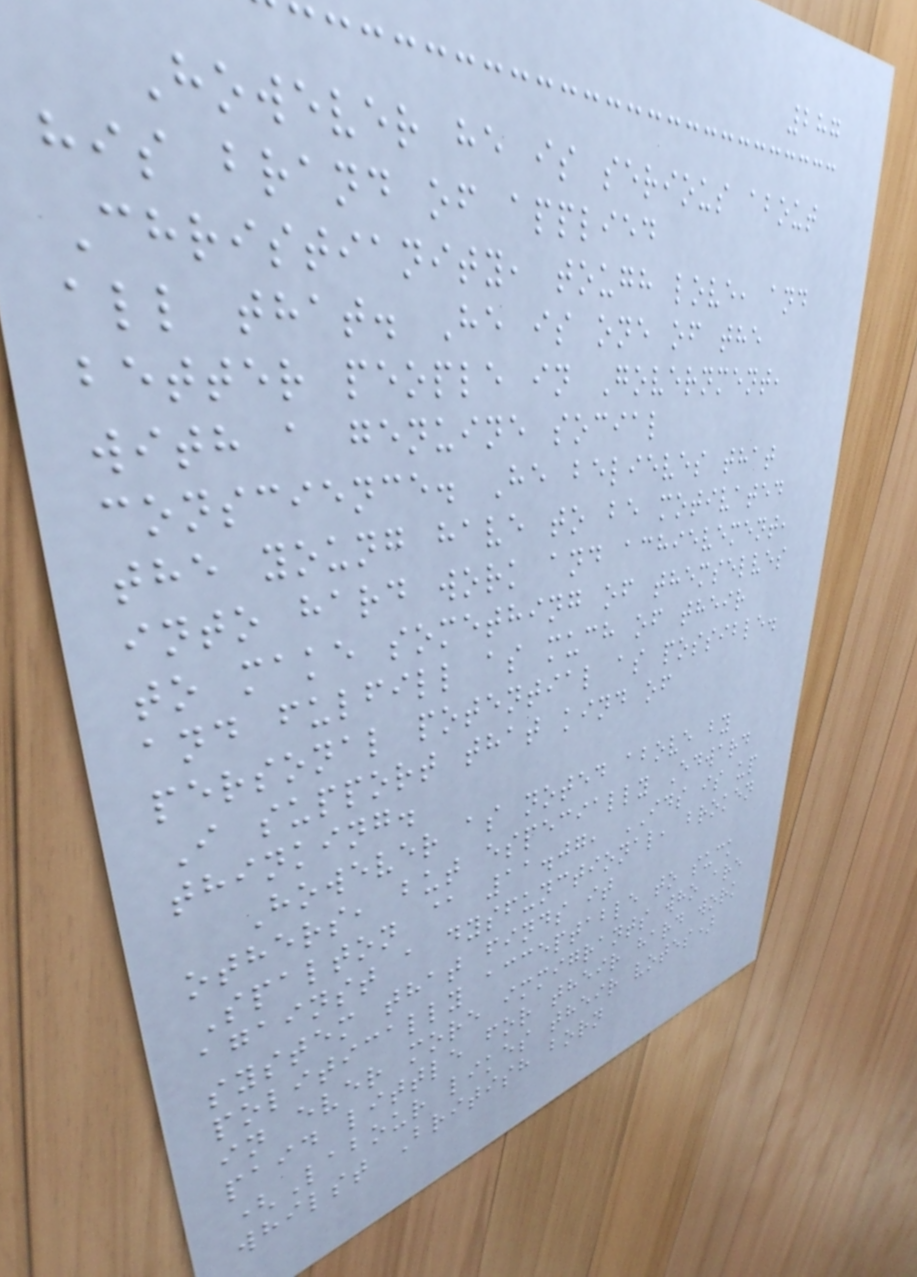287
However he is serious about
his brand of applied
Christianity, tough love, and
all that. He is one of the
better people in Government,
with a genuine social
conscience. He believes that
the young have to be motivated
into hard work and achievement,
to make something of themselves
and fulfill as much of their
personal potential as possible.
I support that kind of
thinking.
However as noted above by
others, but especially Edward
Spalton @ 11.07, IDS is up
against a dysfunctional, broken
system that finds it
politically acceptable to suck
in ever more immigrants who are
paid little for their hard work
(Labour likes their votes)
whilst British born
